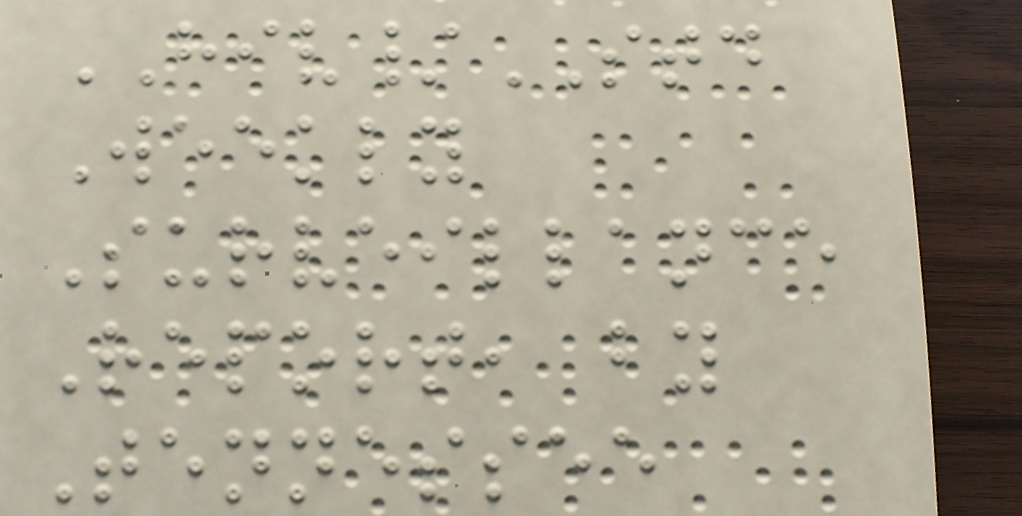HIV/STD
Weekly
Surveillance
Report, by
Tennessee
